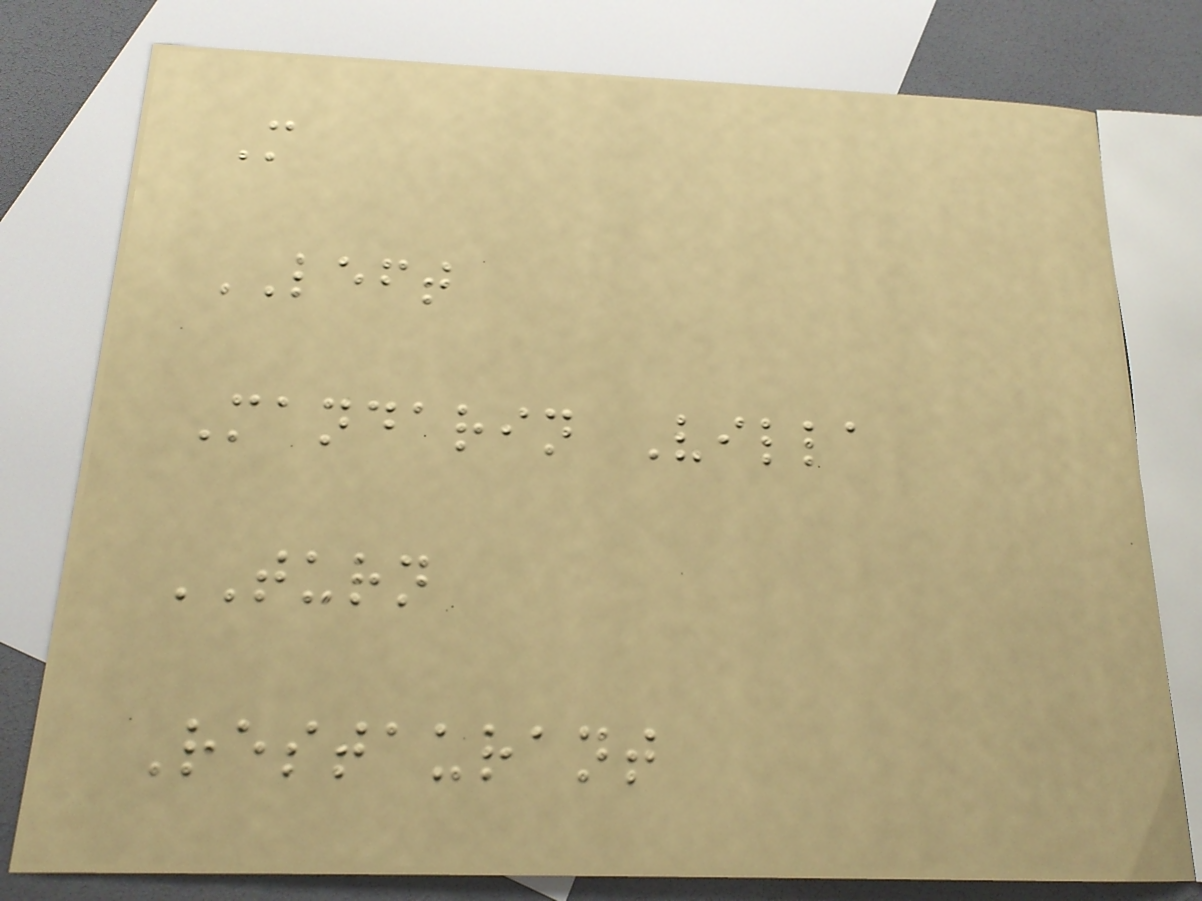M
LEFT
Mandarin Villa
TURN
Restaurant
